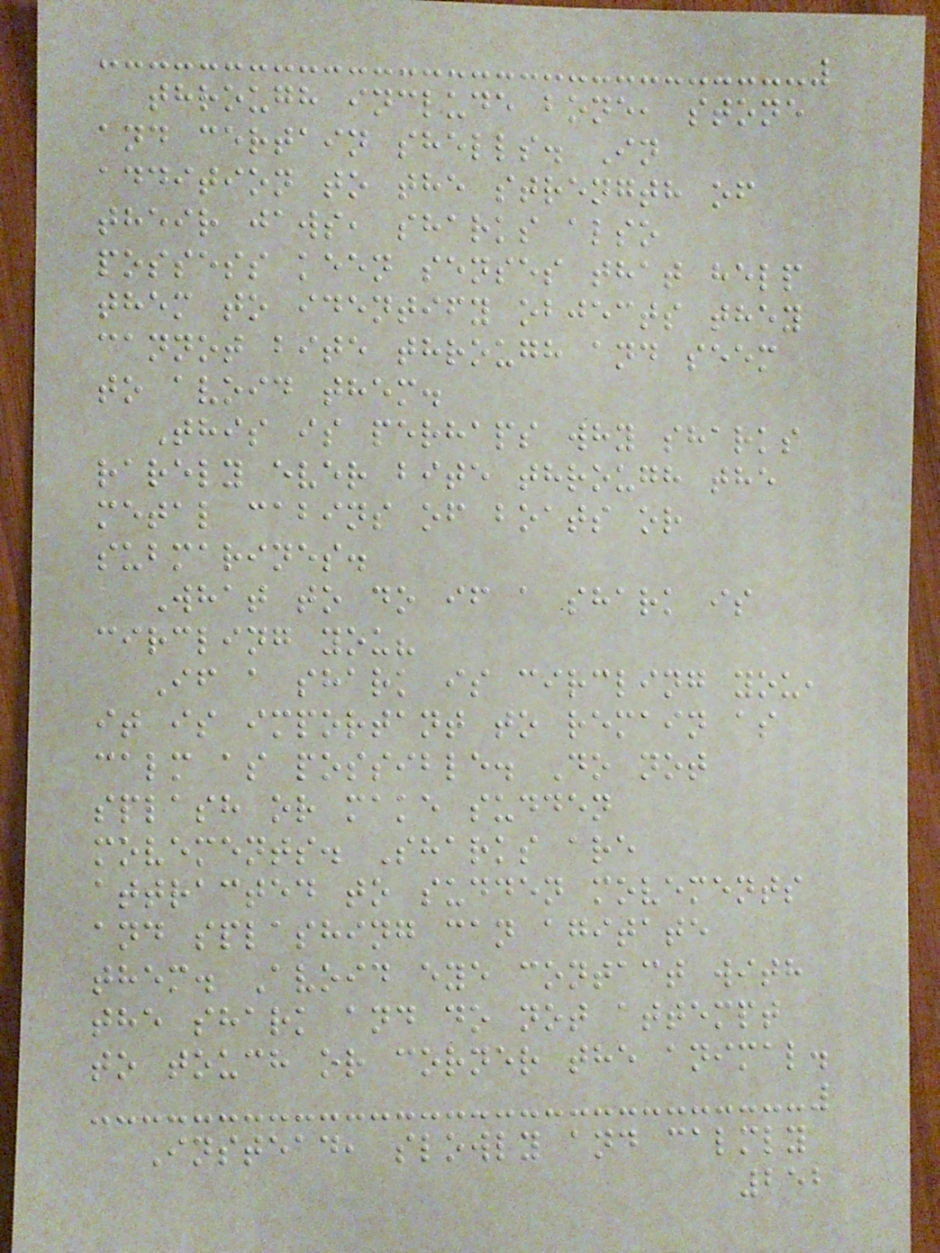through include bone, stone
and certain shells. In
addition to the strength of
their jaws, sharks also
possess keen senses that help
them to identify objects they
cannot bite through and seem
to avoid them.
This is perhaps why sharks
rarely ever bite through the
metal cabins of boats or
submarines.
What to do if a shark is
circling you?
If a shark is circling you,
it is important to remain as
calm as possible. Do not
splash or make sudden
movements. Sharks are
attracted to sudden movements
and splashing can agitate
them. Avoid eye contact with
the shark and do not attempt
to touch or corner the animal.
Instead, slowly and calmly
252
